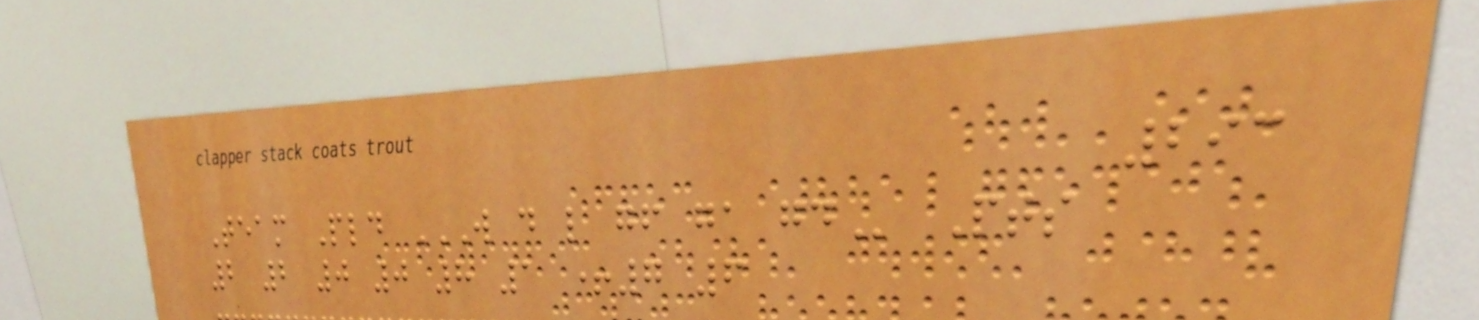293
Team Pld W D L GF GA GD Pts
2 2 0 0 8 1 +7 6
